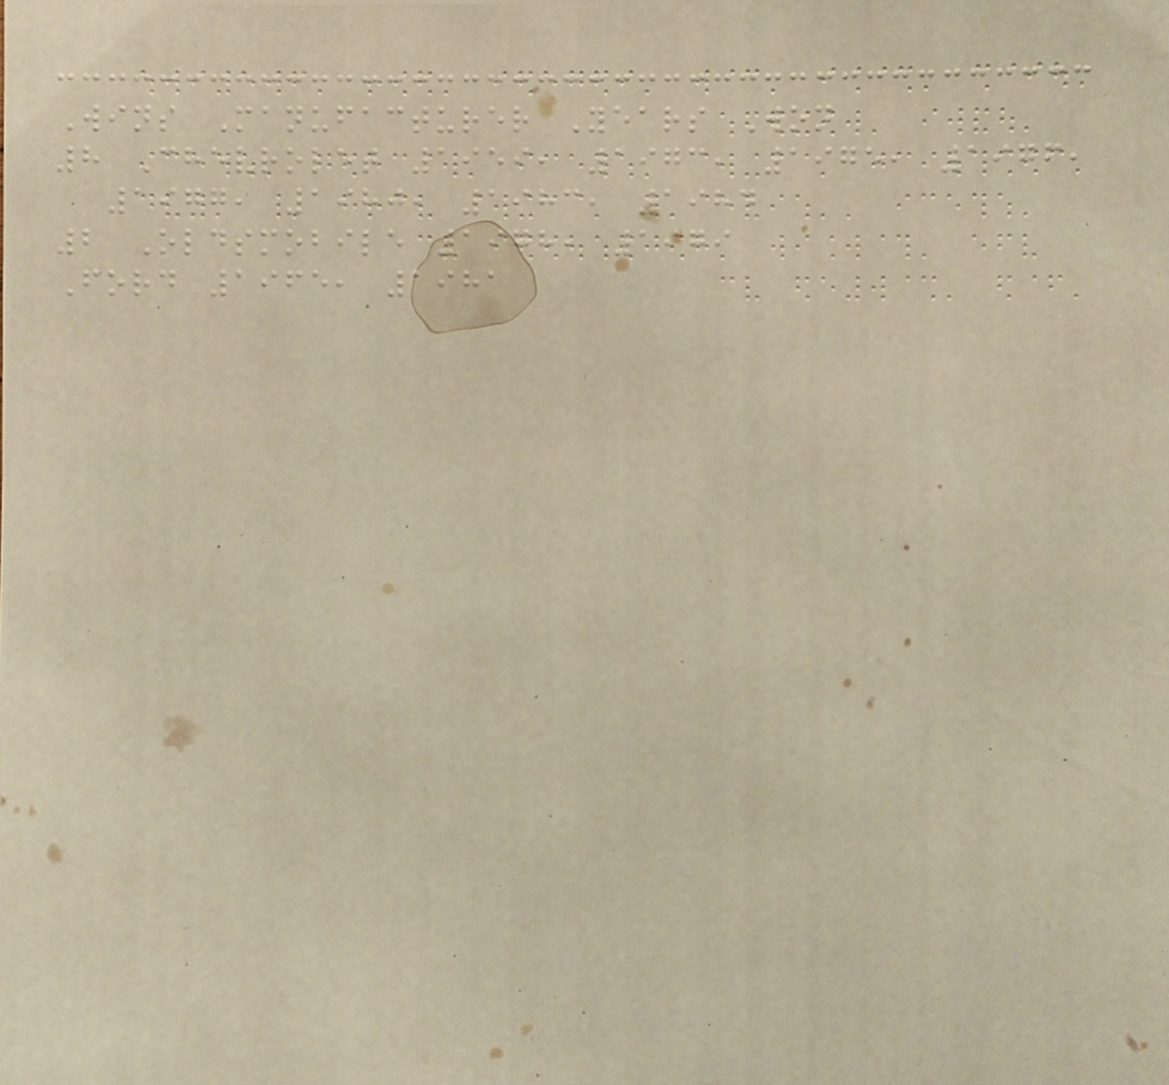Wins Manufacturer Years Won
8 Chevrolet 1959, 1973, 1975, 1976,
1977, 1980, 1983, 1984
2 Oldsmobile 1978, 1979
Ford 1965, 1981
